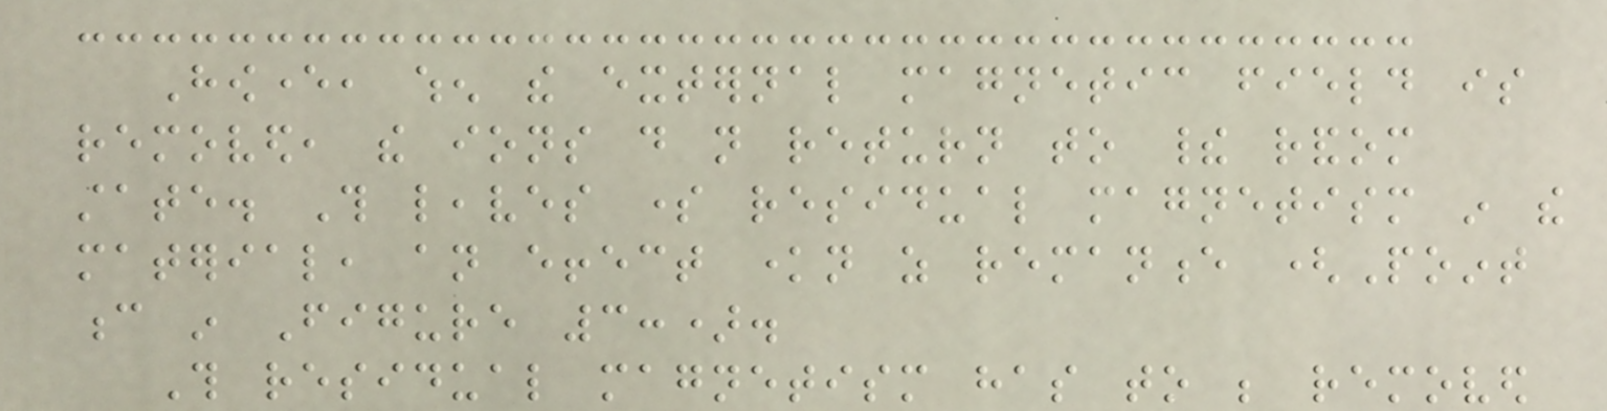However, when the external magnetic field is
removed, the ions do not return to their random
state. This leaves some residual magnetism in the
material, an effect known as remanence (Point
c in Figure 3:).
This residual magnetism has to be removed
